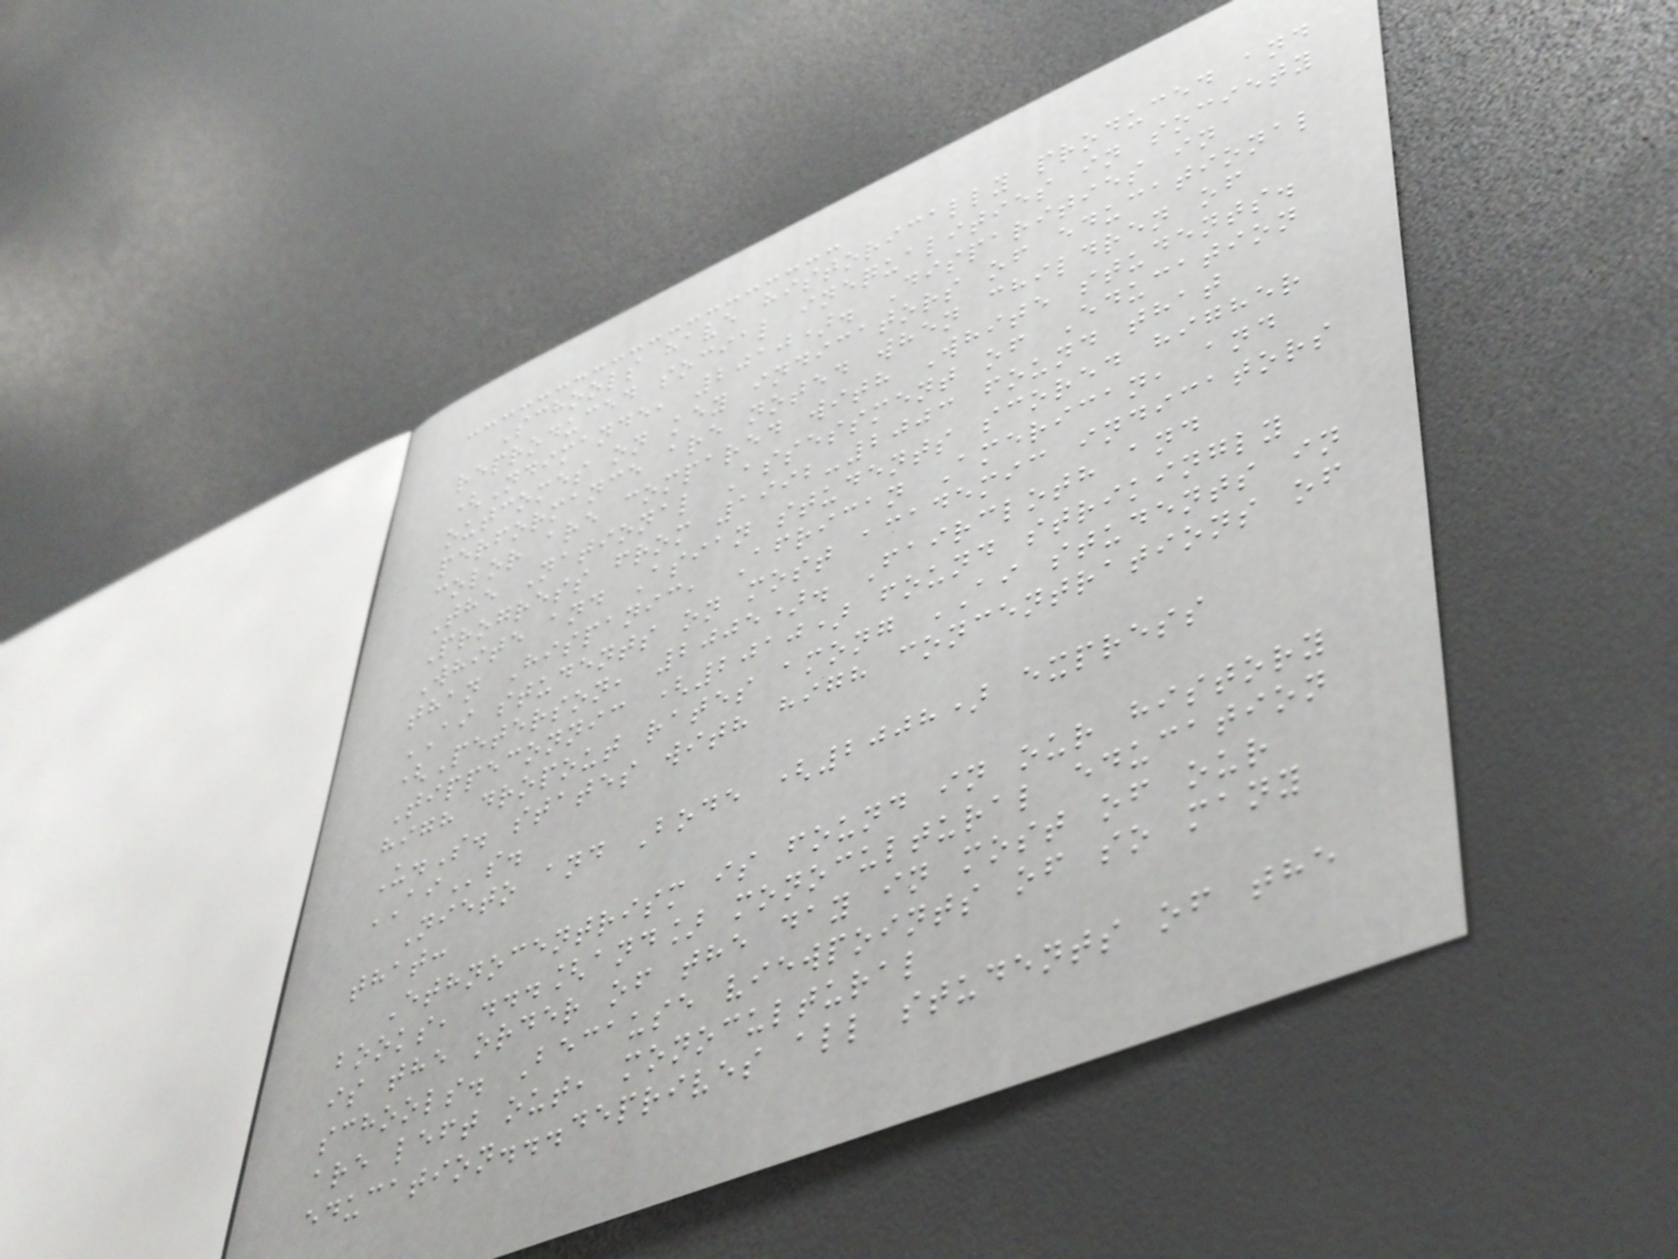Schools have historically produced and
reproduced social inequalities in society
(Ndimande, 2010). Disparities in
outcomes on key indicators of educational
performance are noted when children of
color are compared with White students.
The National Assessment of Education
Progress from 1992-2003 found that
White and Asian students scored higher
than Hispanic, African American, and
AI students on most academic indicators
(Peterson, 2005). Faircloth and
Tippeconnic (2010) found strikingly
high dropout rates among AI students in
U.S. states with high concentrations of
AIs.
Nieto and Bode (2008) express
that:
Ethnocentrism is found in our history
books, ...[and] monocultural education
is the order of the day in most of our
schools. Because viewpoints of so many
are left out, monocultural
education...deprives all students of the
